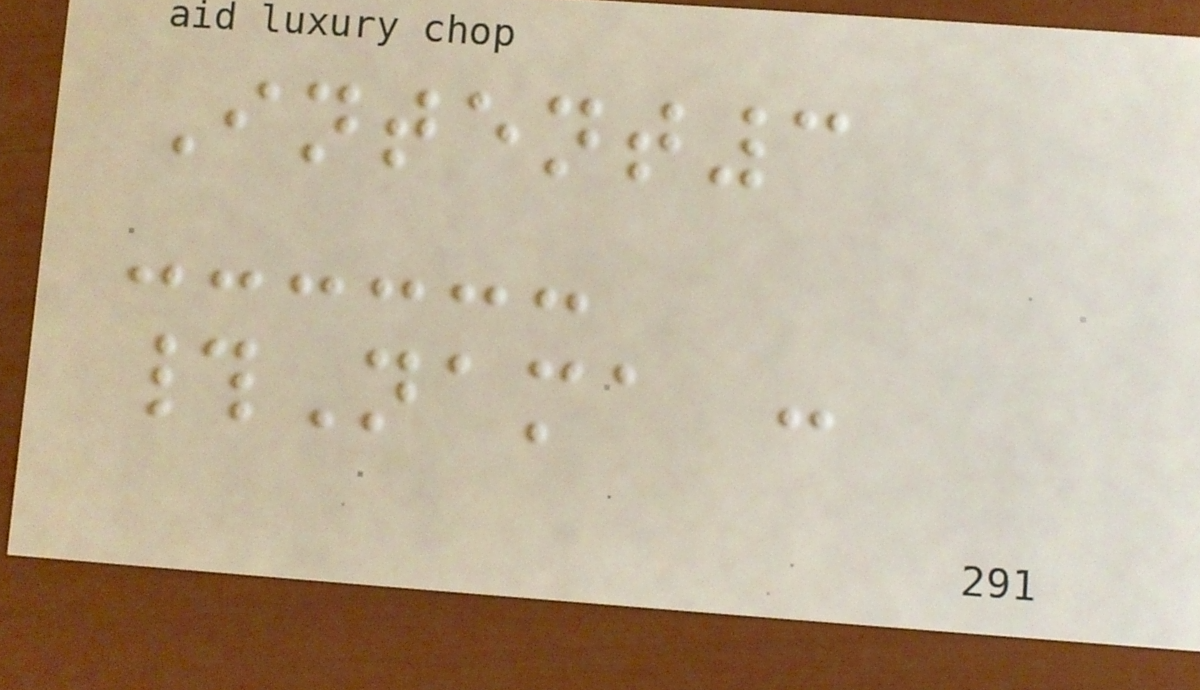Intent3
#Nama :
